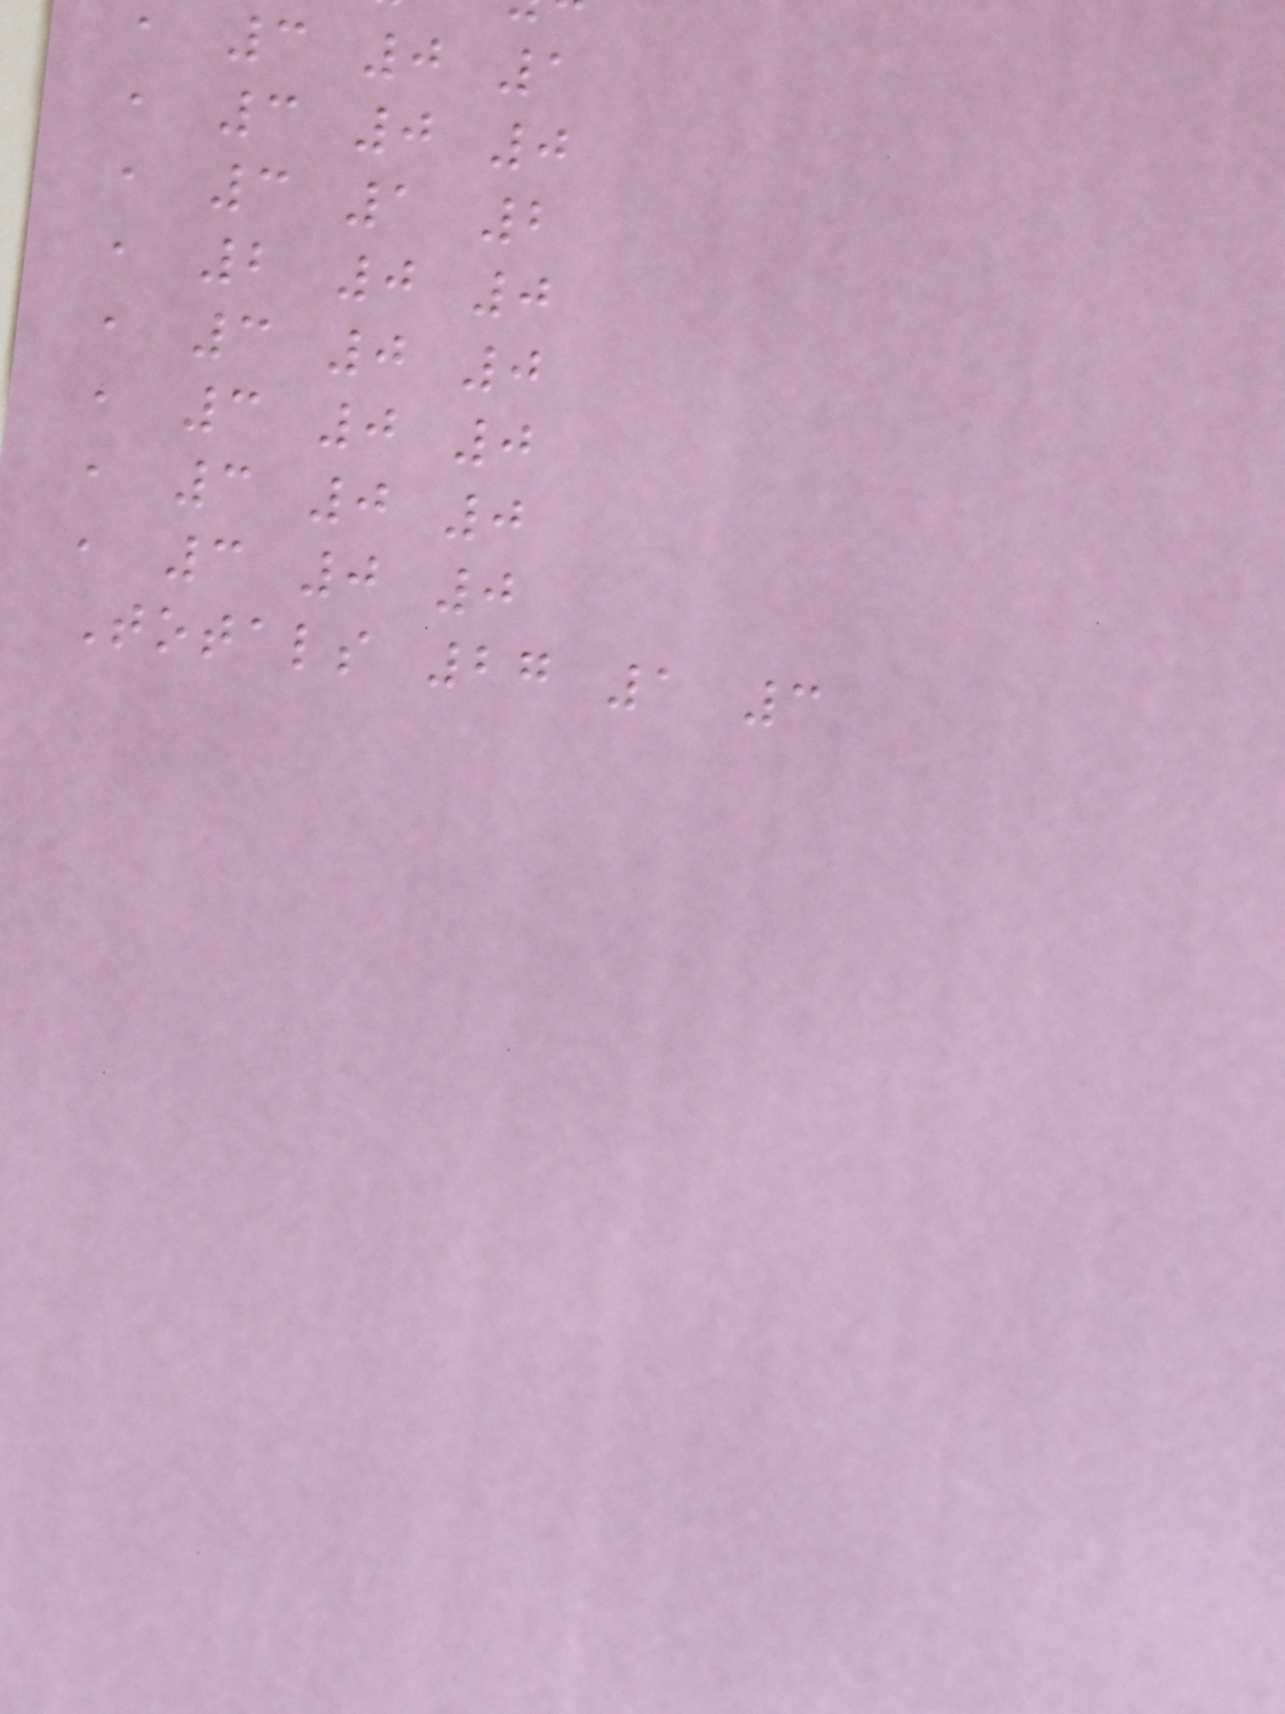3 0 1
, 3 0 0
, 3 1 2
, 2 0 0
, 3 0 0
, 3 0 0
, 3 0 0
, 3 0 0
Totals 27 1 3
